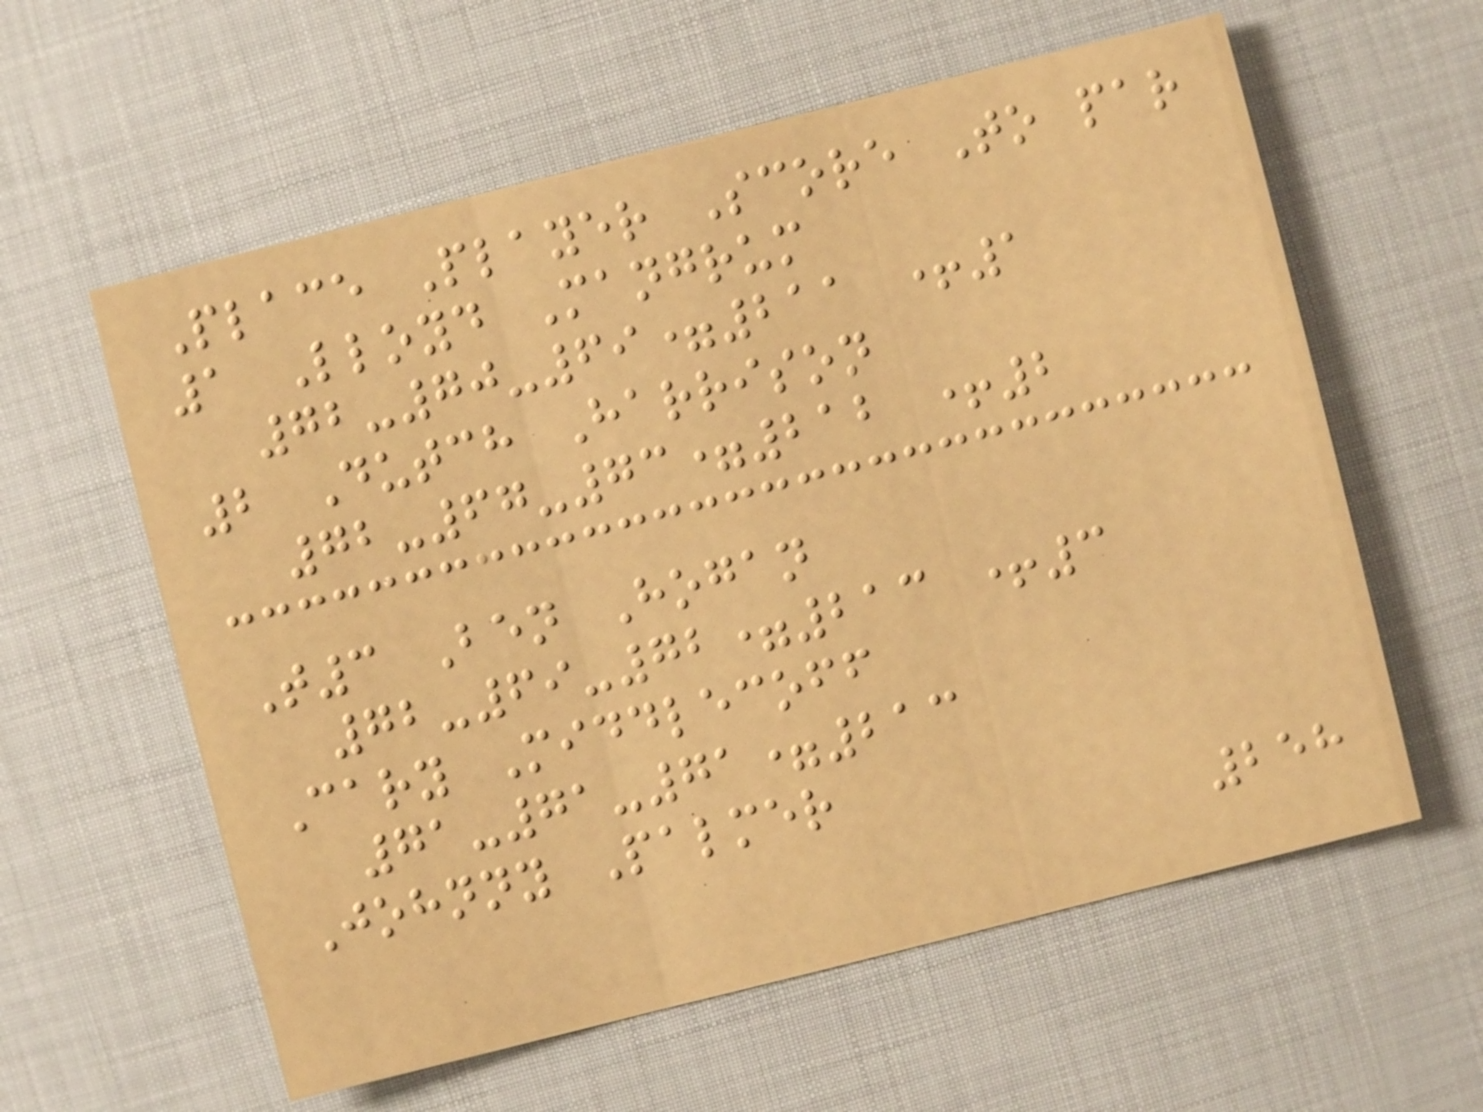Place Player Score To par
1 Lloyd Mangrum
72-70-69=211 +1
2 Dutch Harrison
72-67-73=212 +2
T3 Ben Hogan
72-69-72=213 +3
Cary Middlecoff
71-71-71=213
Johnny Palmer
258
